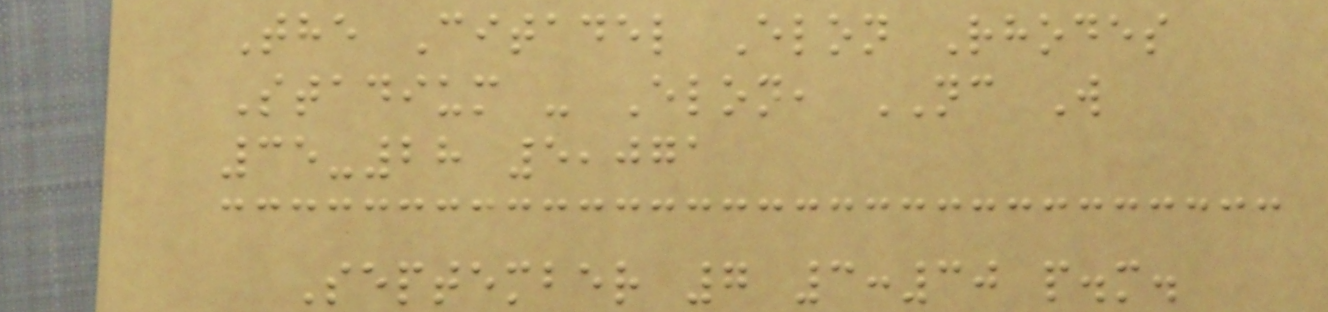The Citadel Elon Rhodes
Stadium - Elon, NC W
35-28 5,071
September 7 3:30 p.m.
